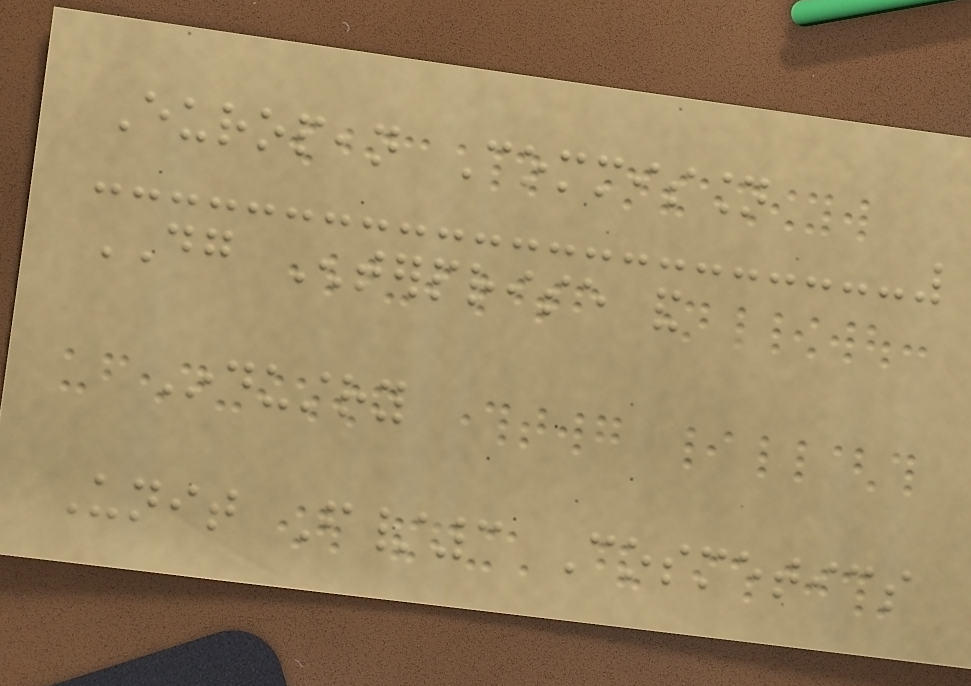European Commission
DG Enterprise and
Industry
Unit F/3 Cosmetics
